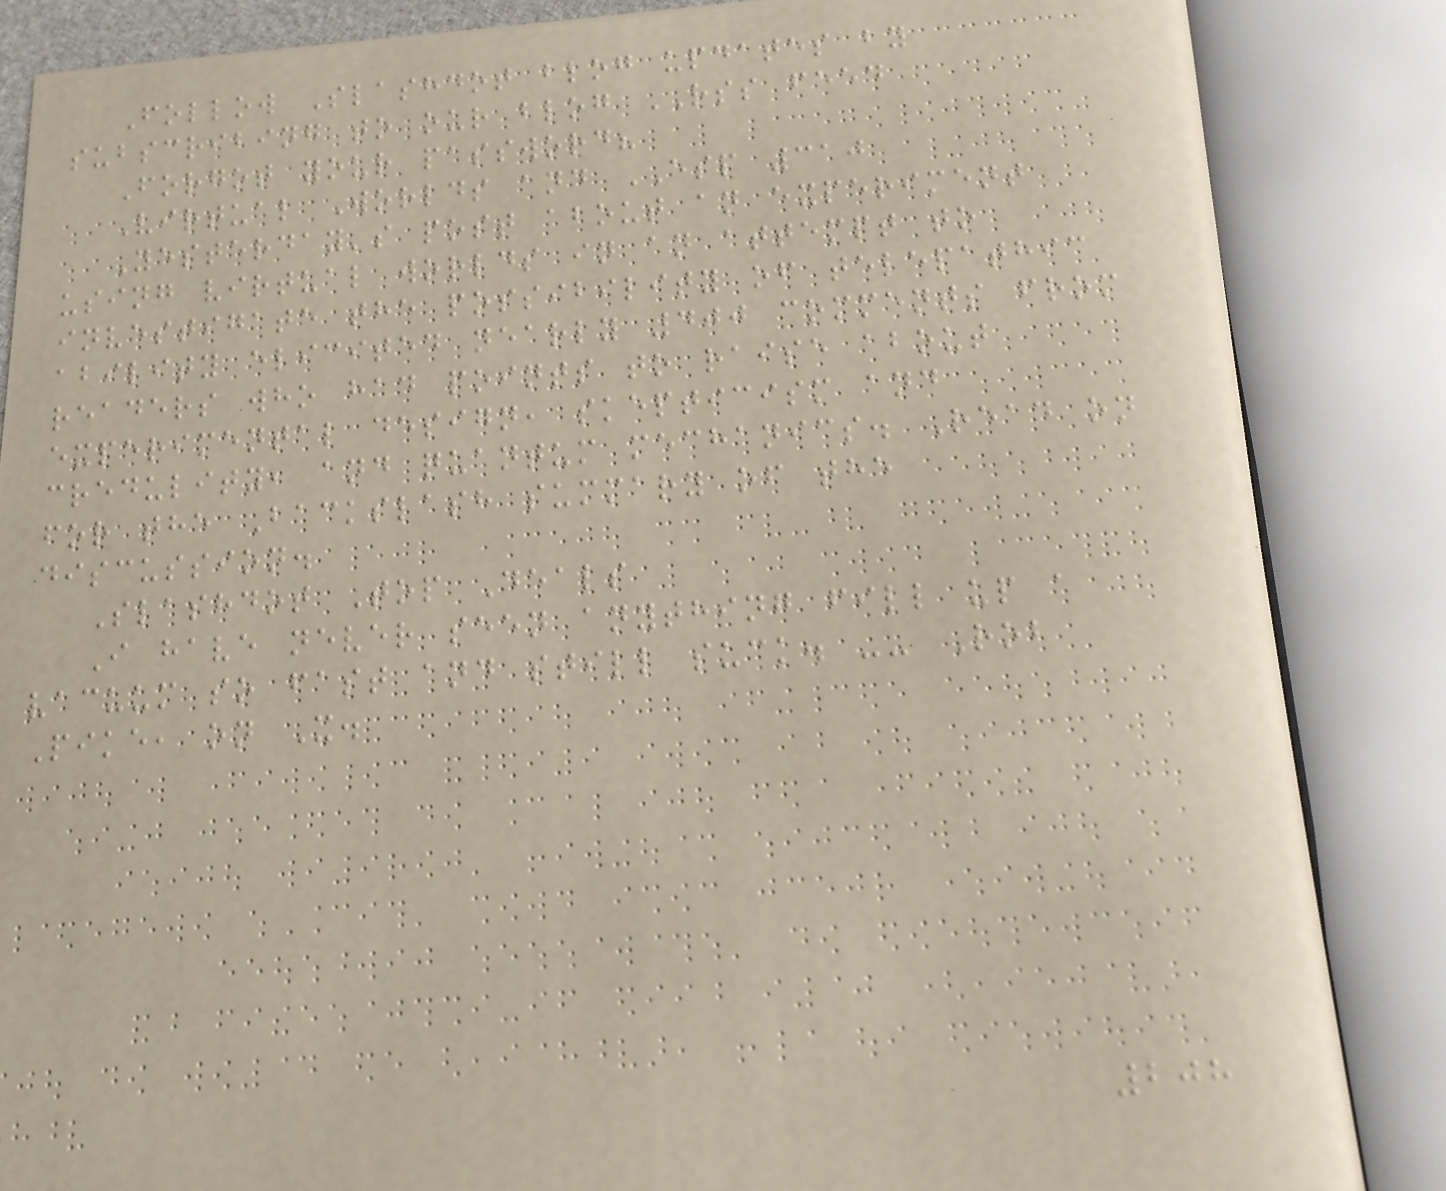Follow Slashdot blog updates by
subscribing to our blog RSS feed
Forgot your password?
Virtual Worlds and ESP 310
Yesterday's post about an experiment
using virtual worlds in an attempt to
investigate the possibility of telepathic
ability elicited nearly 400 comments from
readers who had points to raise about
experimental design, skepticism and
credulity, and quantum mechanics. Read on
for the Backslash summary of the
discussion.
Slashdot Top Deals
I have never seen anything fill up a
vacuum so fast and still suck. -- Rob
Pike, on X.
208
